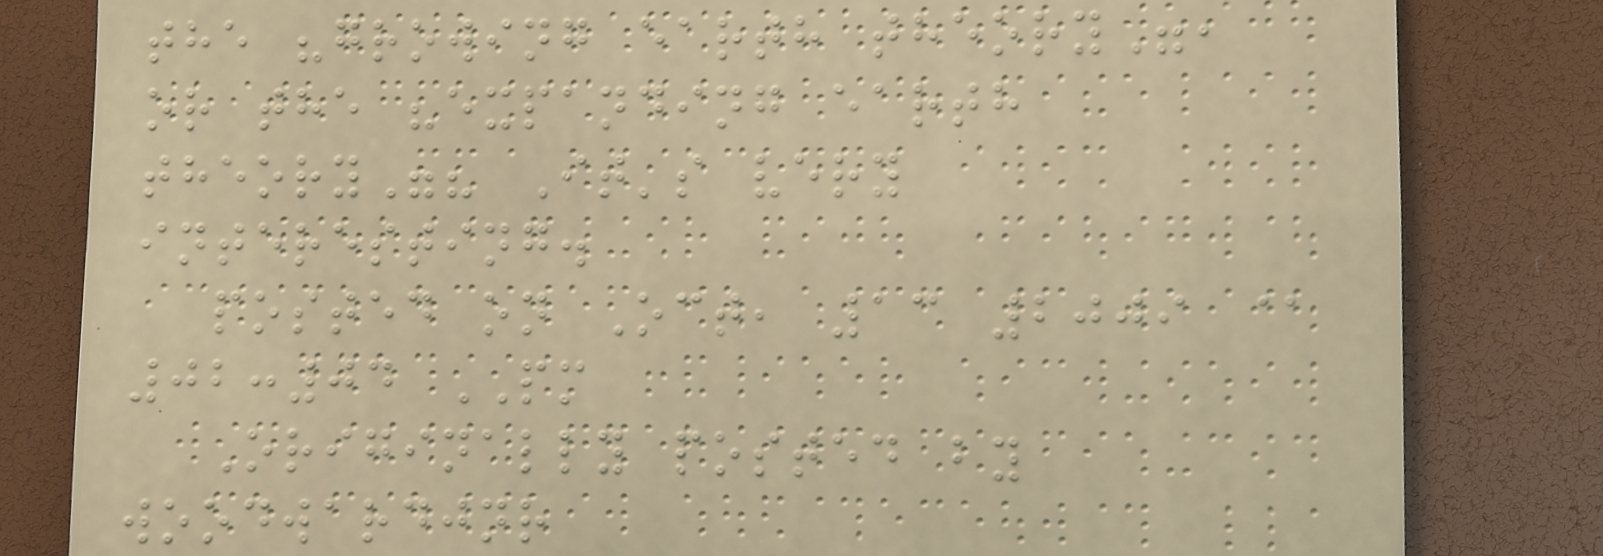the "growing earth theory",
or the "expanding earth
theory"? It's very
interesting.
posted on Oct, 13 2009 @
02:04 PM
Originally posted by
woodwardjnr
